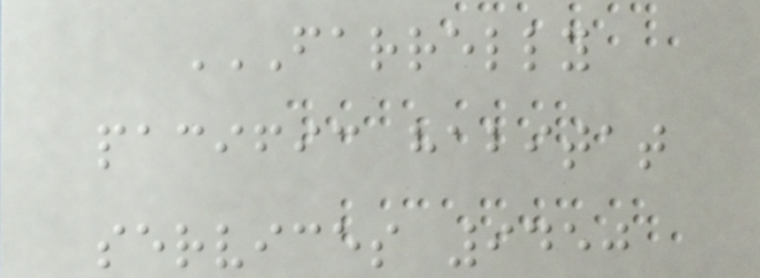FARRELLY
PACIFIC HABITAT
SERVICES 9450
